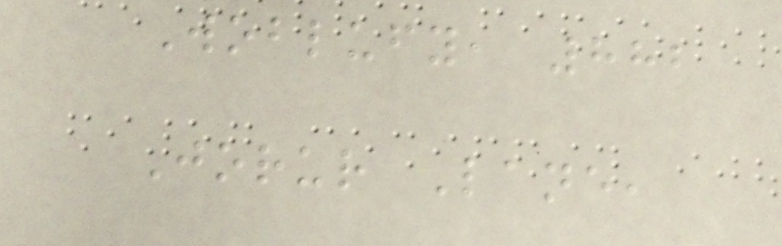Woblufy, 882
Jorur Lane,
